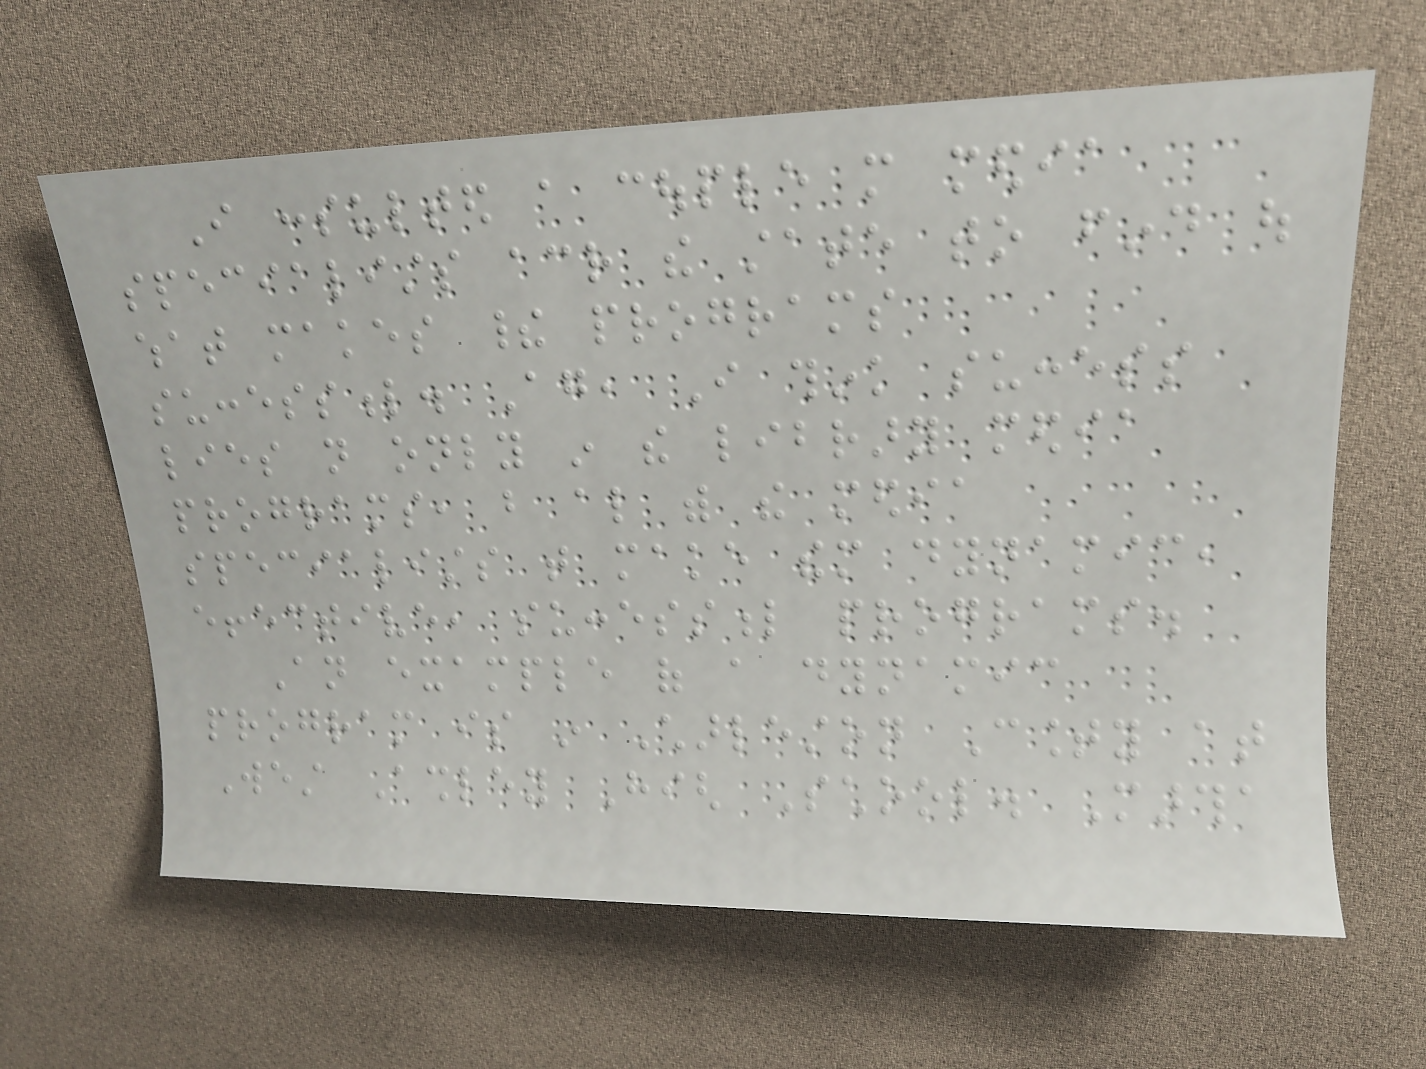I consulted a couple more media
specialists across the state to find out
what makes their programs
successful. Again, I think success
lies not only in the library media
programs, but also with the media
specialists that make them dynamic,
effective, successful programs.
An example of a dynamic
program is in Charleston County at
West Ashley High School. Martha
